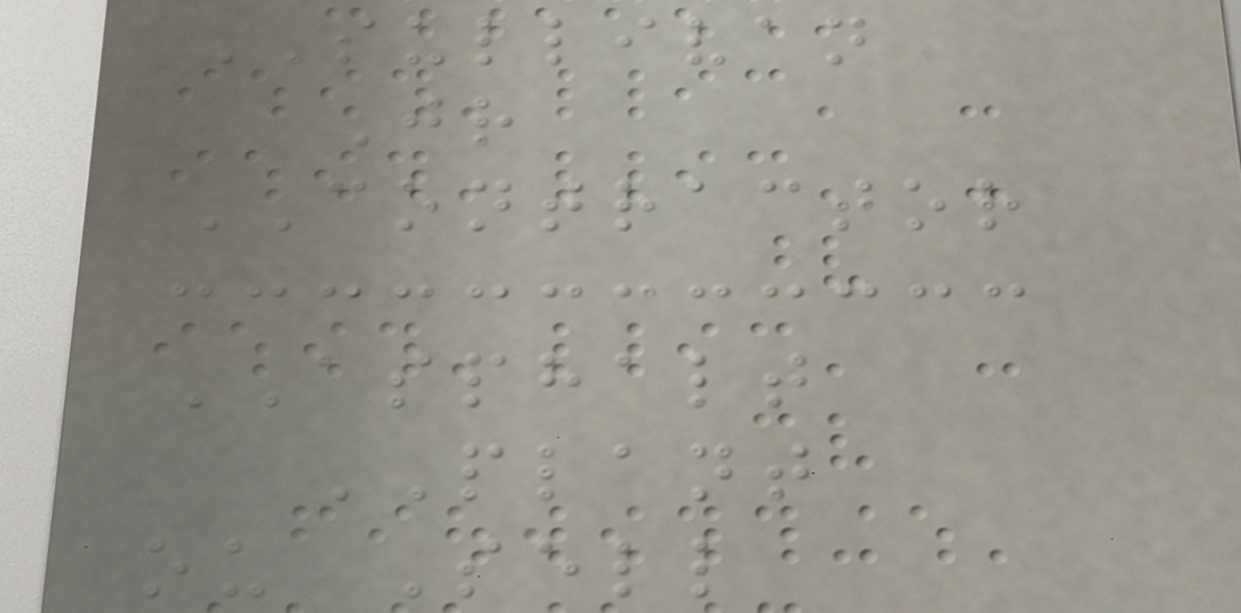SULLIVAN
Jr
CONTRACTOR
ASPHALT
PLANT
ou Sell
